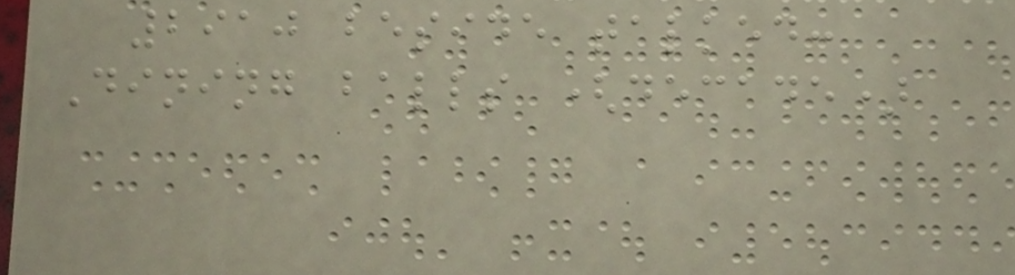2910 beside talked:
Dining balls (decade)
